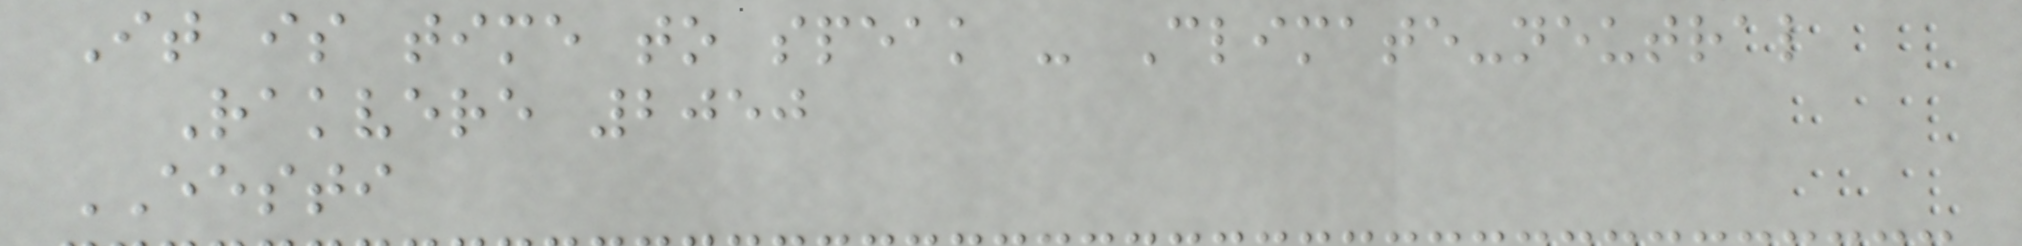It is time to speak - Climate-neutral
Rakvere 2050
EESTI
